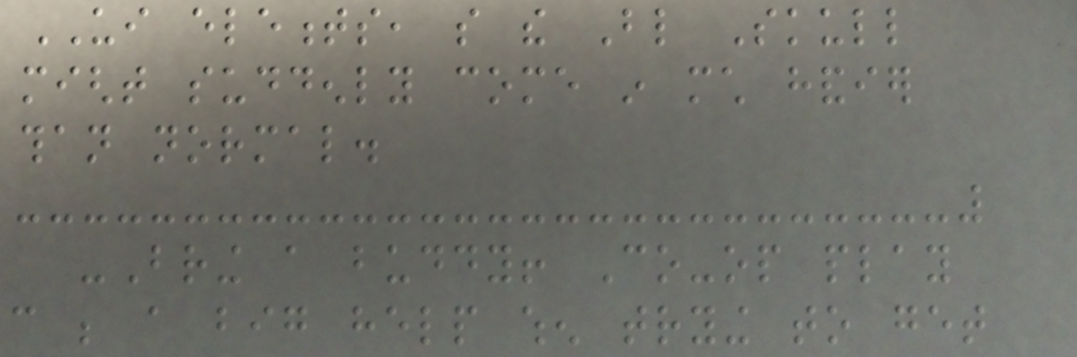UI elements, so the Blind Skull
might suddenly come in much handier
than normal.
-Bring a buddy! Co-op play
can be a big help when trying to get
